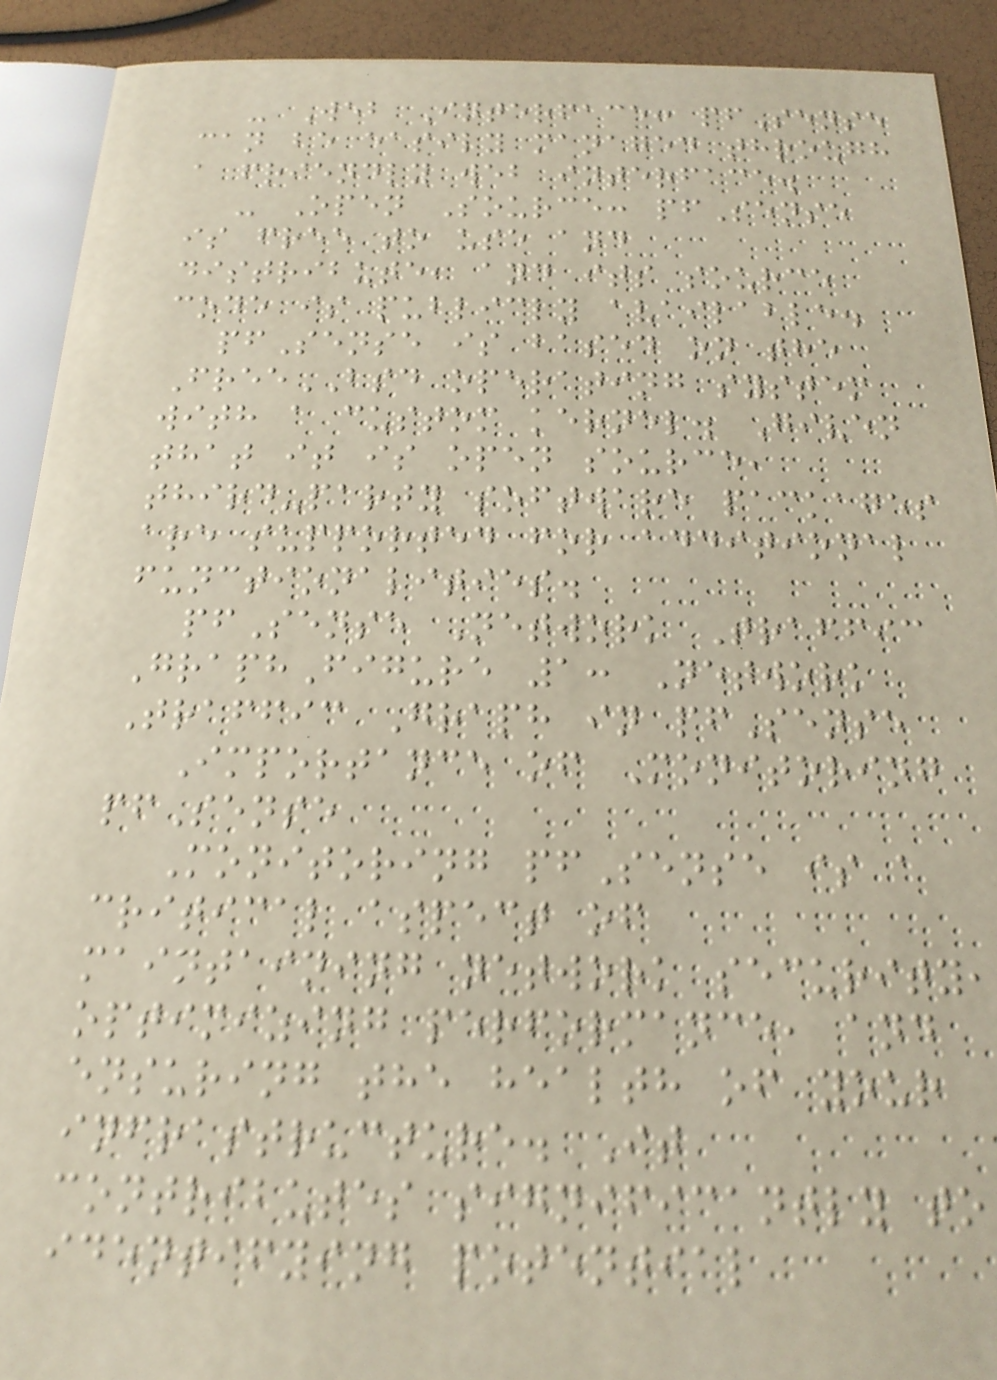- Web Interface: pfSense
can be easily managed through
a friendly web interface.
- Open Source: pfSense
is free to use and
distribute, and its source
code is publicly available.
pfSense is based on the
FreeBSD operating system
with a custom kernel. Given
that it is open source,
third-party software packages
are supported for additional
functionalities.
pfSense Network Traffic
GraphFigure 1: Network
Traffic Graph in pfSense
Importance of Monitoring
pfSense
Monitoring pfSense is a
critical aspect of
maintaining network security,
optimizing performance, and
ensuring the health of your
infrastructure. It
contributes significantly to
identifying potential
